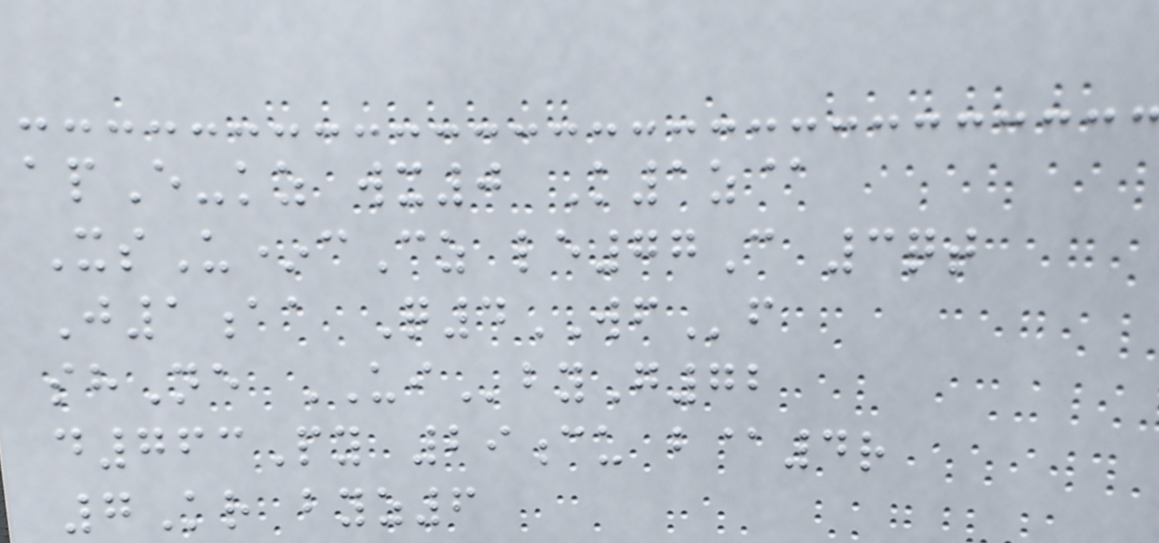apE-kz wx0 K1z@
XsU*cCz le77C 3qt
J1aa Q4WFf
shNe UIbyG72
d763Py 29cu b@4r
7Kr byz6
